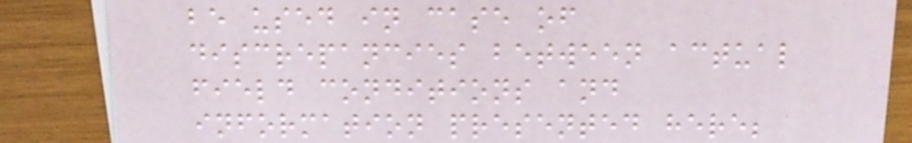be used in case of
discrepancies between actual
field conditions and
information presented here;
